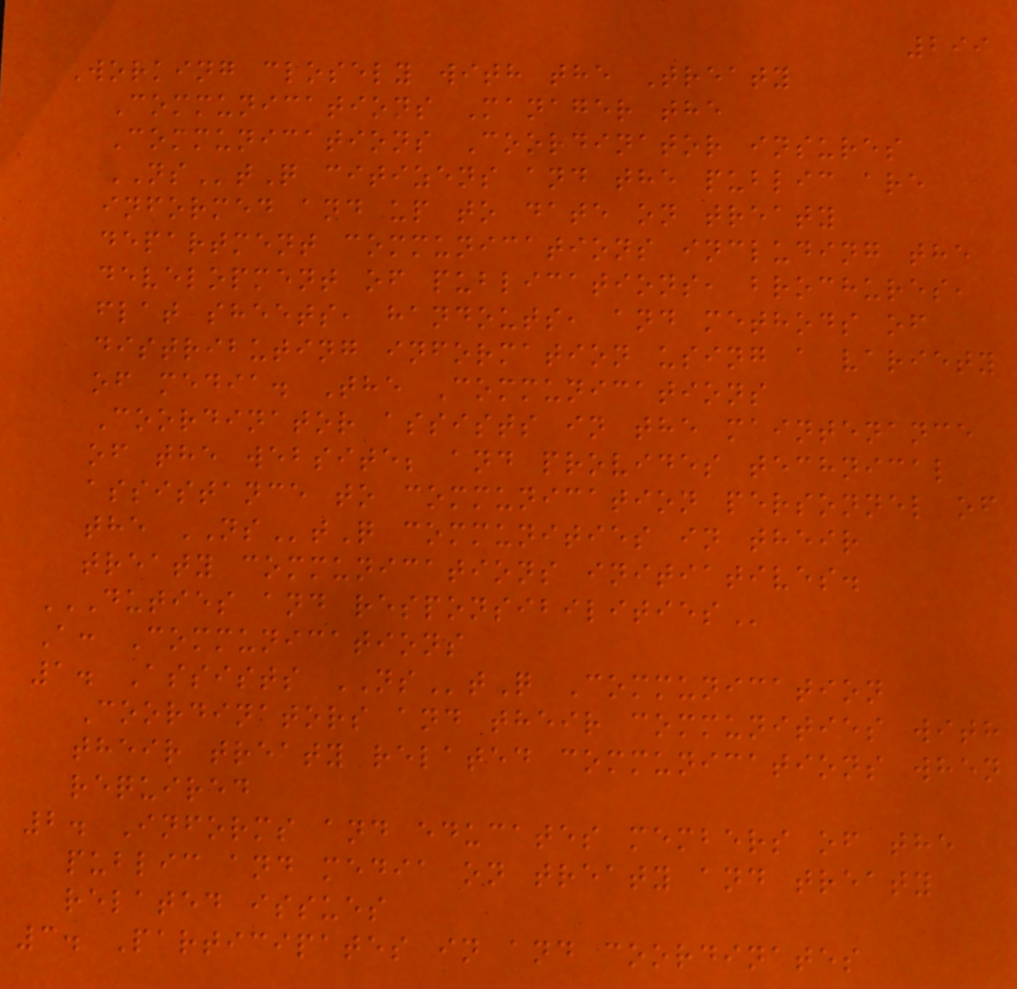299
Working closely with the Treaty
Communications Manager the
Communications Coordinator insures
NStQ citizens and the public are
informed and up to date on treaty
department communications including the
development of publications, brochures,
flat sheets, handouts, and methods of
distributing information using a variety
of media. The Communications
Coordinator assists in the maintenance
of the website; and provides technical
assistance to communication personnel of
the NStQ communities in their
treaty communications initiatives.
DUTIES AND RESPONSIBILITIES
A: Communications
1. Assists NStQ Communication
Coordinators and their communities with
their treaty related communications when
required
2. Informs and educates members of the
public and media on treaty and treaty
related issues
3. Participates in and coordinates
